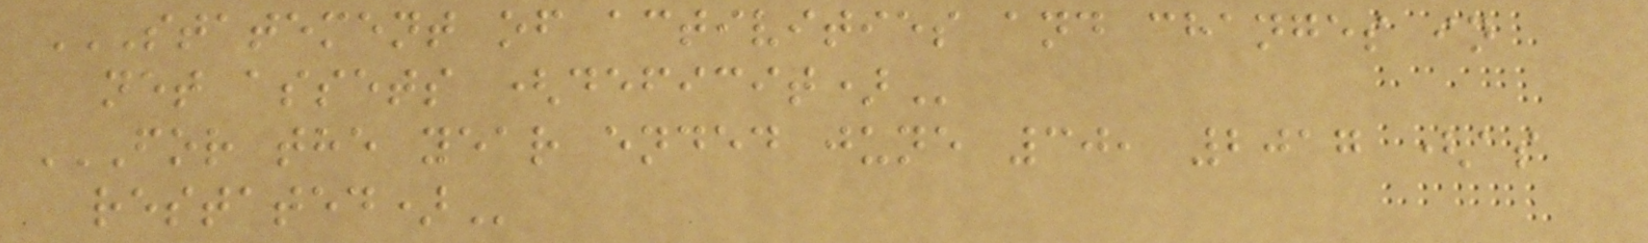STATEMENT OF ACTIVITIES AND CHANGES IN
NET ASSETS (DEFICIT)
FOR THE YEAR ENDED JUNE 30, 2017 (AS
RESTATED)
